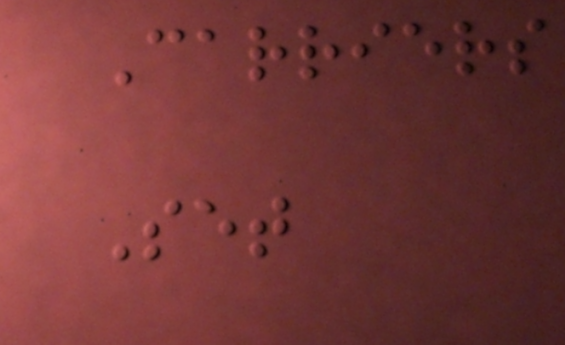Carriers
Set
